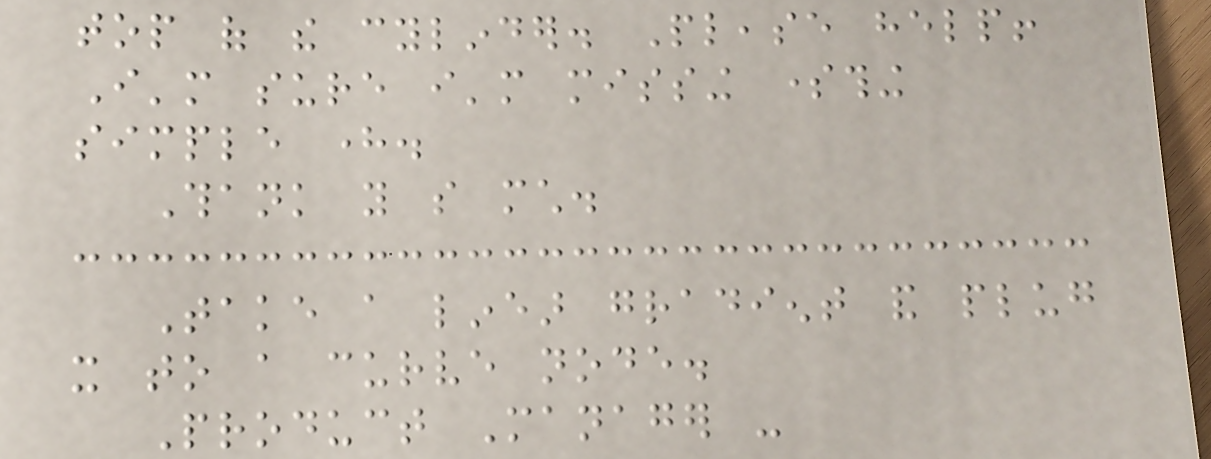top of the cylinder. Please help!
I'm sure i'm missing something
simple here.
Thank you so much.
Take a linear gradient and plug
it to a curve node.
Product Manager -
